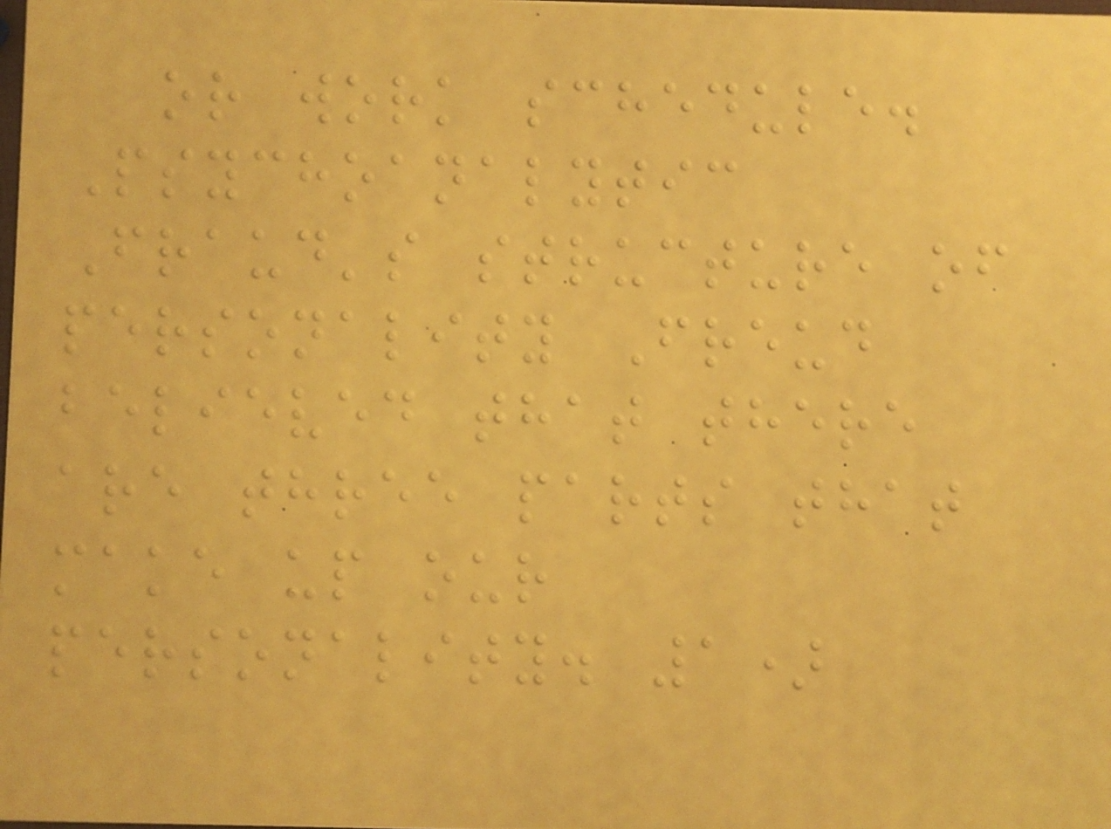or work schedule.
Psychoanalytic
Fraud's structure of
personality Freud
believed that there
are three parts that
make up our
personality. 1)
